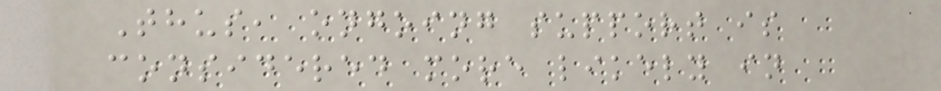Thus, ongoing support is
considered more likely in
